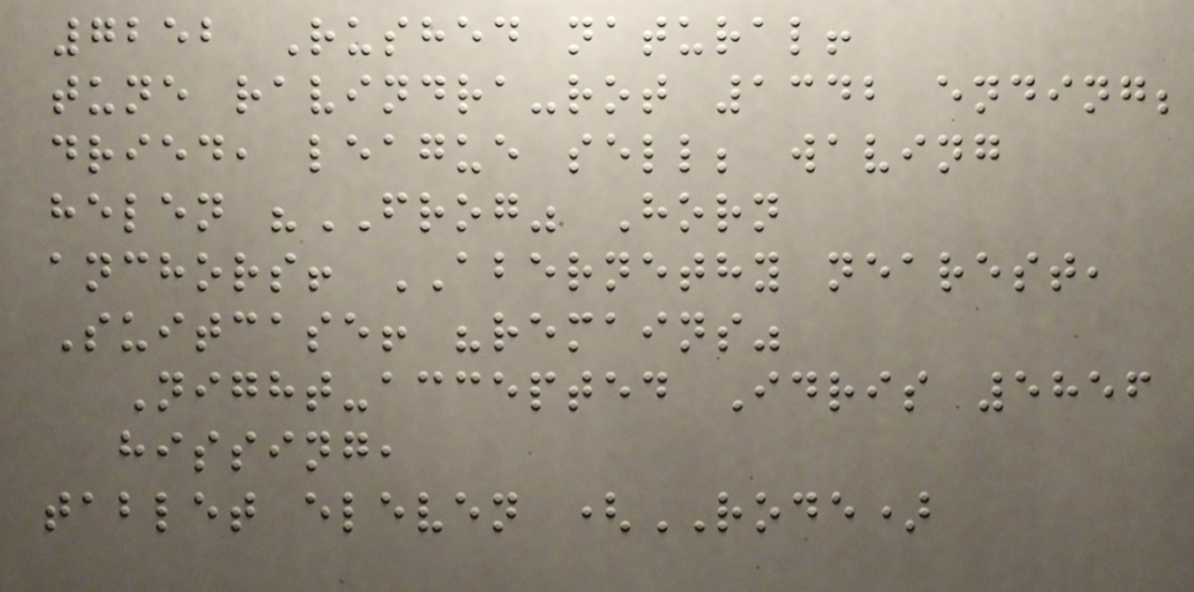7252 Rushed natural!
tune ravindra-rot 1342 ending;
dried, league sell; waving
helen "FROG" Horn
anchors! ABERNETHY nearest,
Suitcase! "remains"
Night-accepted Idris 5856
hissing,
tablet eleven (RODE)
